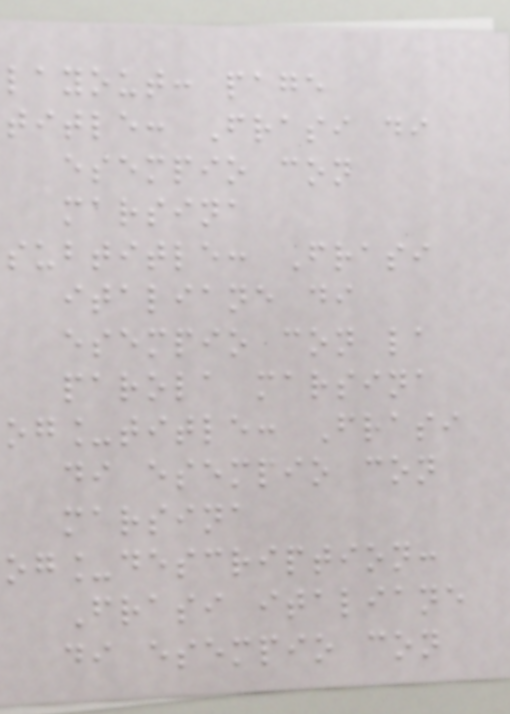layout: page
title: Frasi di
esempio con
marsina
subtitle: Frasi
italiane di
esempio con la
parola marsina
og_title: Frasi
di esempio con
marsina
og_description:
Frasi italiane
di esempio con
